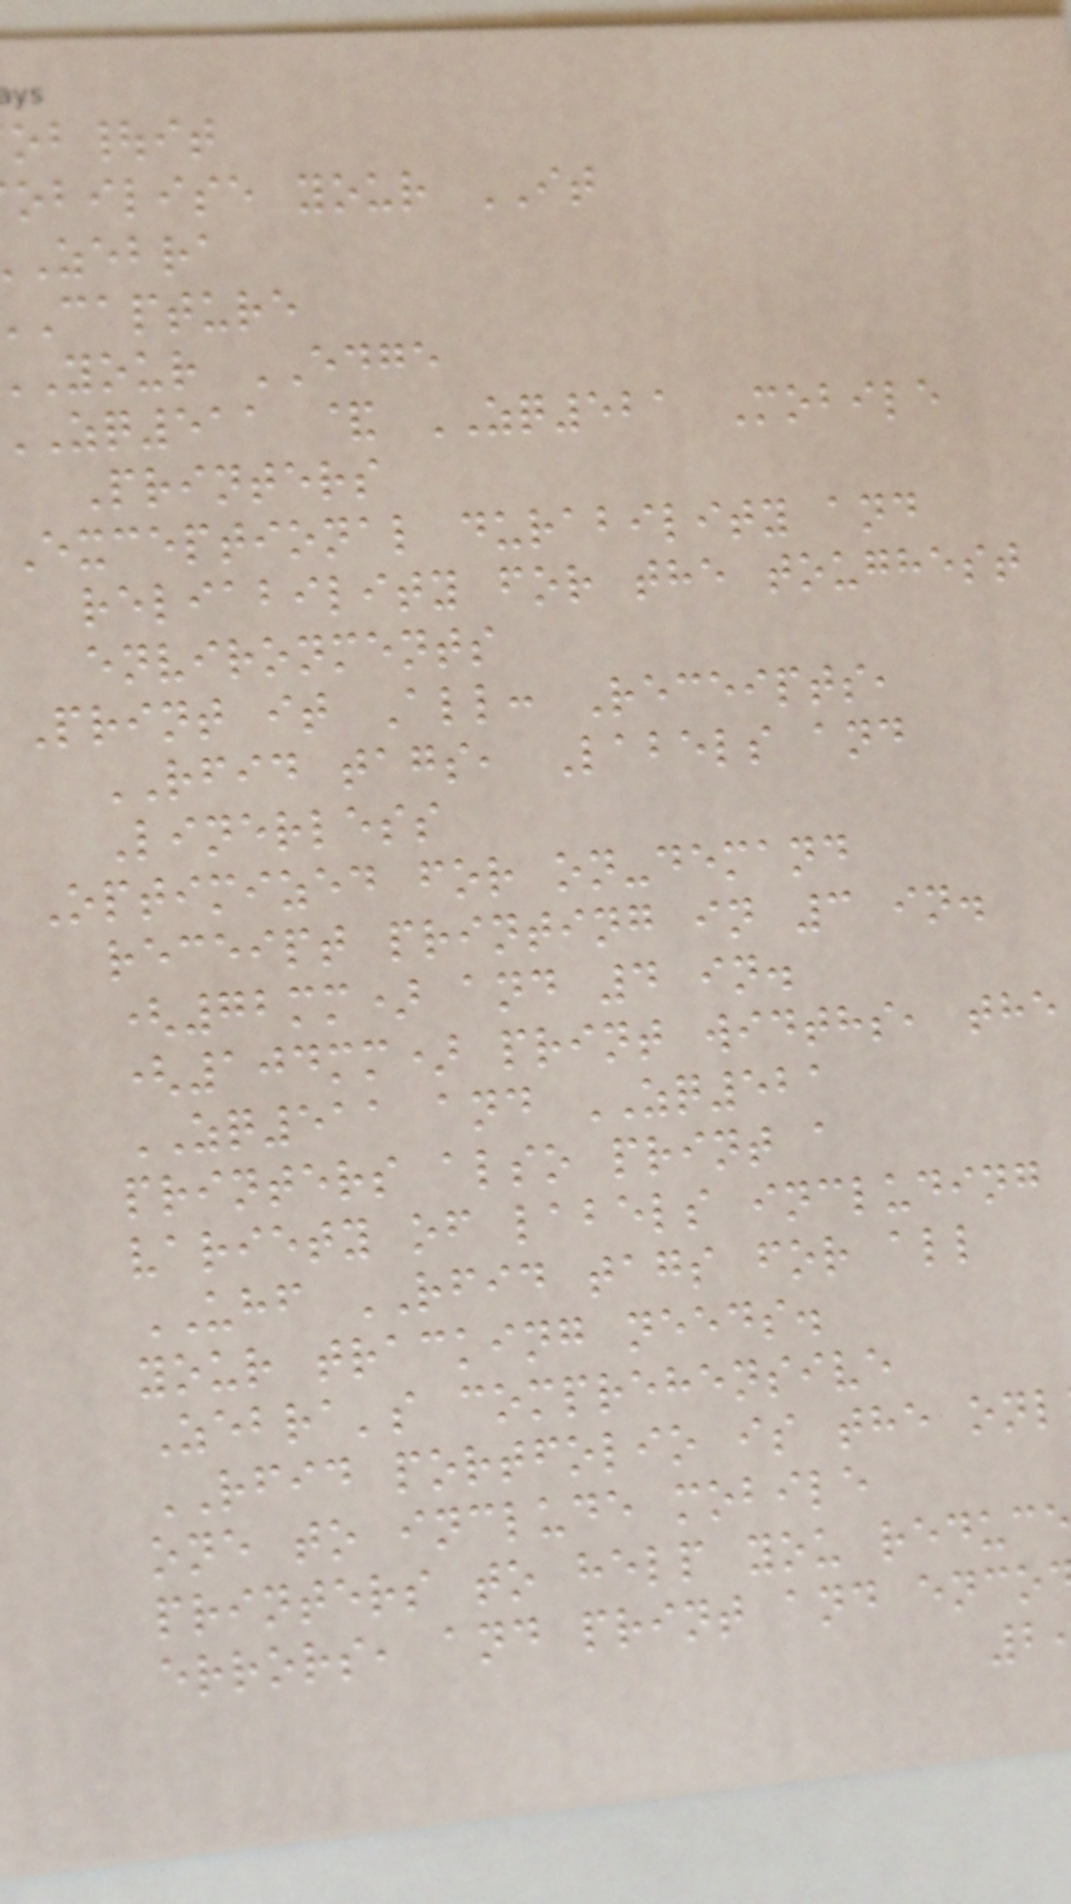ob|it
obilise your IT
zebra
capture
your EDGE
zq511 & ZQ521 Mobile
Printers
Exceptional durability and
reliability for the toughest
environments
Print it All: Receipts,
RFID tags, Labels and
Linerless
Optimized for on-demand
receipt printing in 3 in.
(72mm) and 4 in.
(104mm) print widths, the
ZQ511 and ZQ521
printers also print a
variety of labels including
UHF RFID tags for all
your tracking needs.
Zebra's comprehensive
RFID portfolio is the onl
one to include mobile
printers to help you reduc
errors, and print and enco
